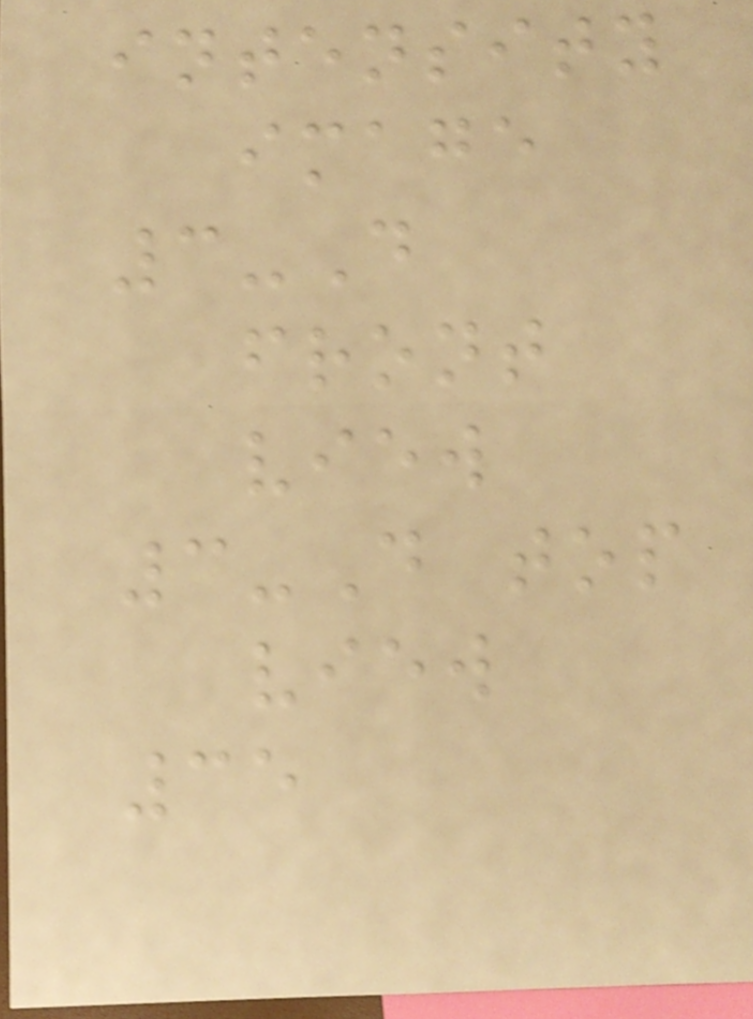intensity
image
3-D
front
view
3-D top
view
35
